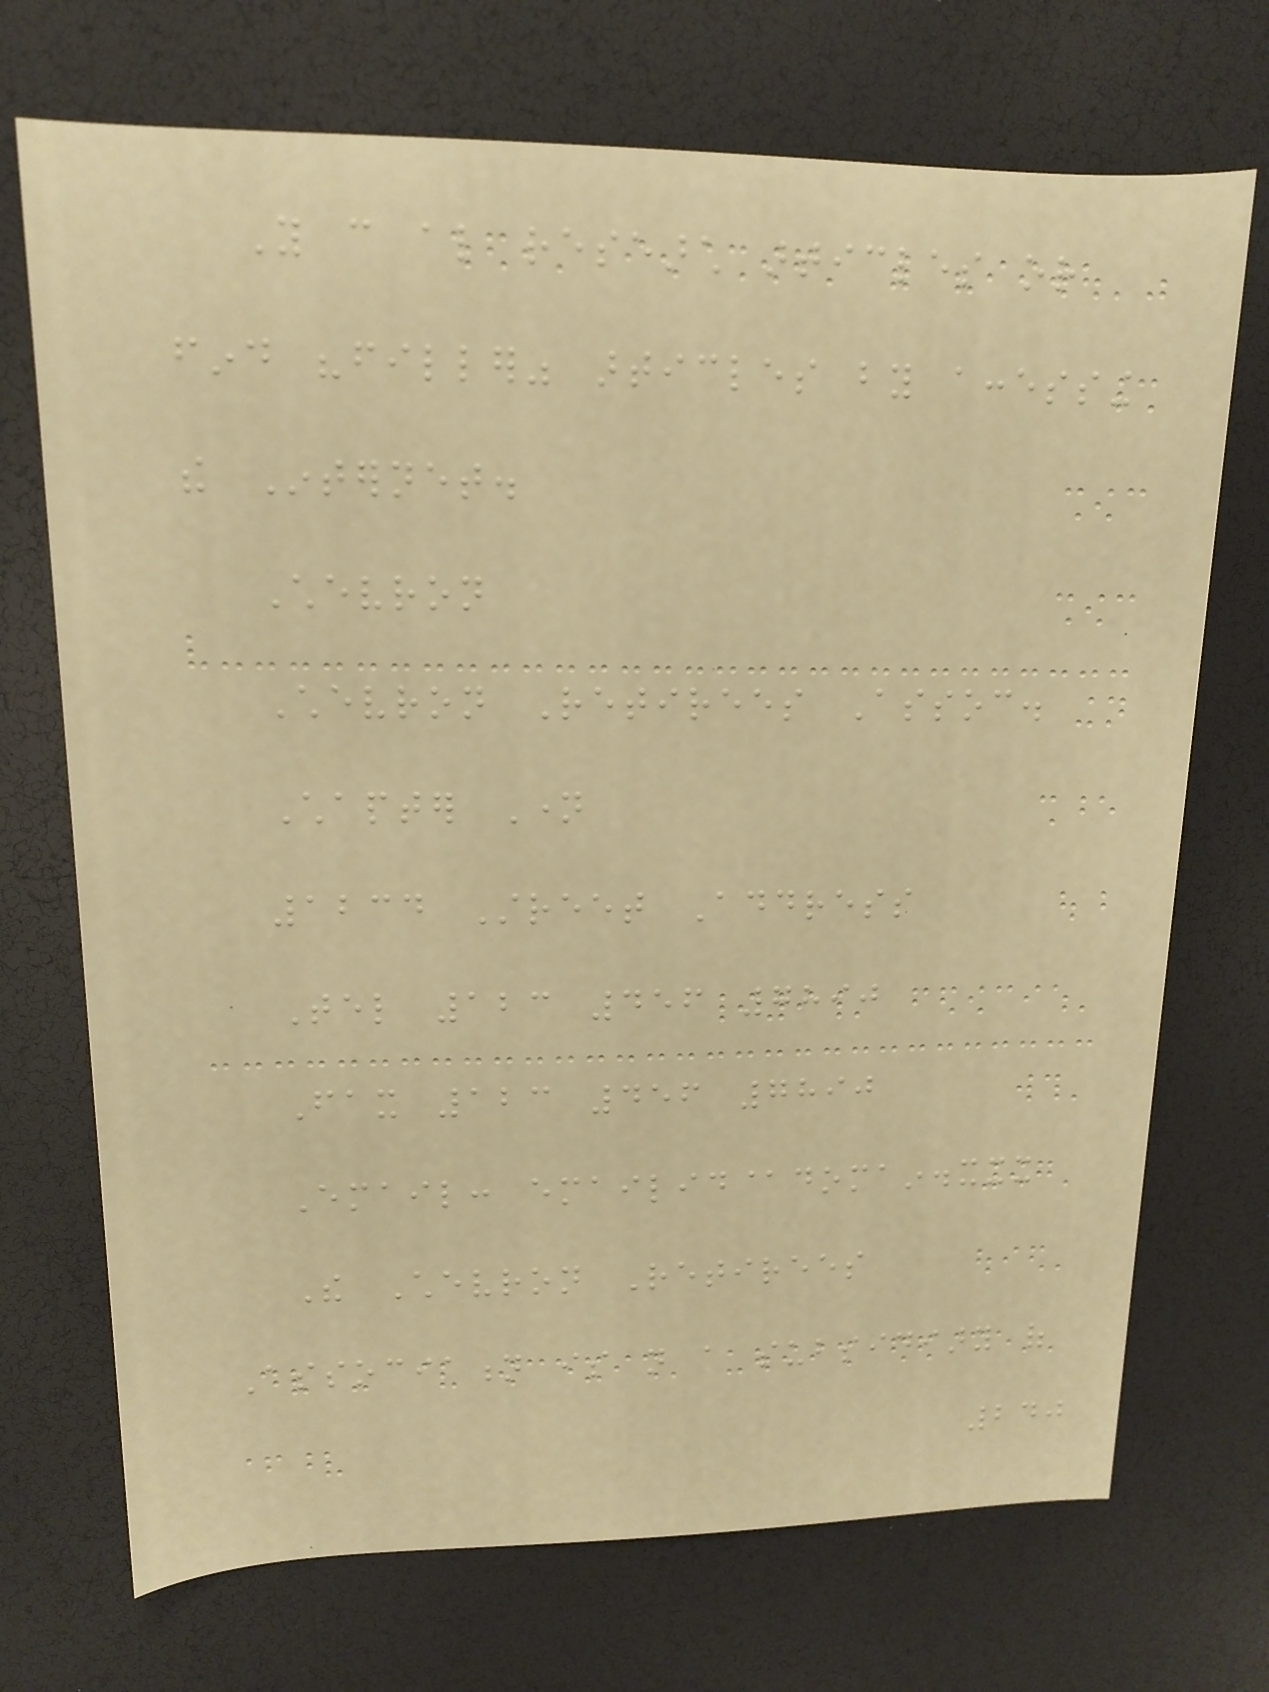You can also research articles or
find "filler" articles by accessing
the Internet.
Chevron
Chevron Retirees Assoc.
Chapter Name
1234 Street Address
Tel 123 456 7890
Fax 123 456 7890
Email: emailid@domain.xxx
The Chevron Retirees
Association is not a subsidiary of
240
